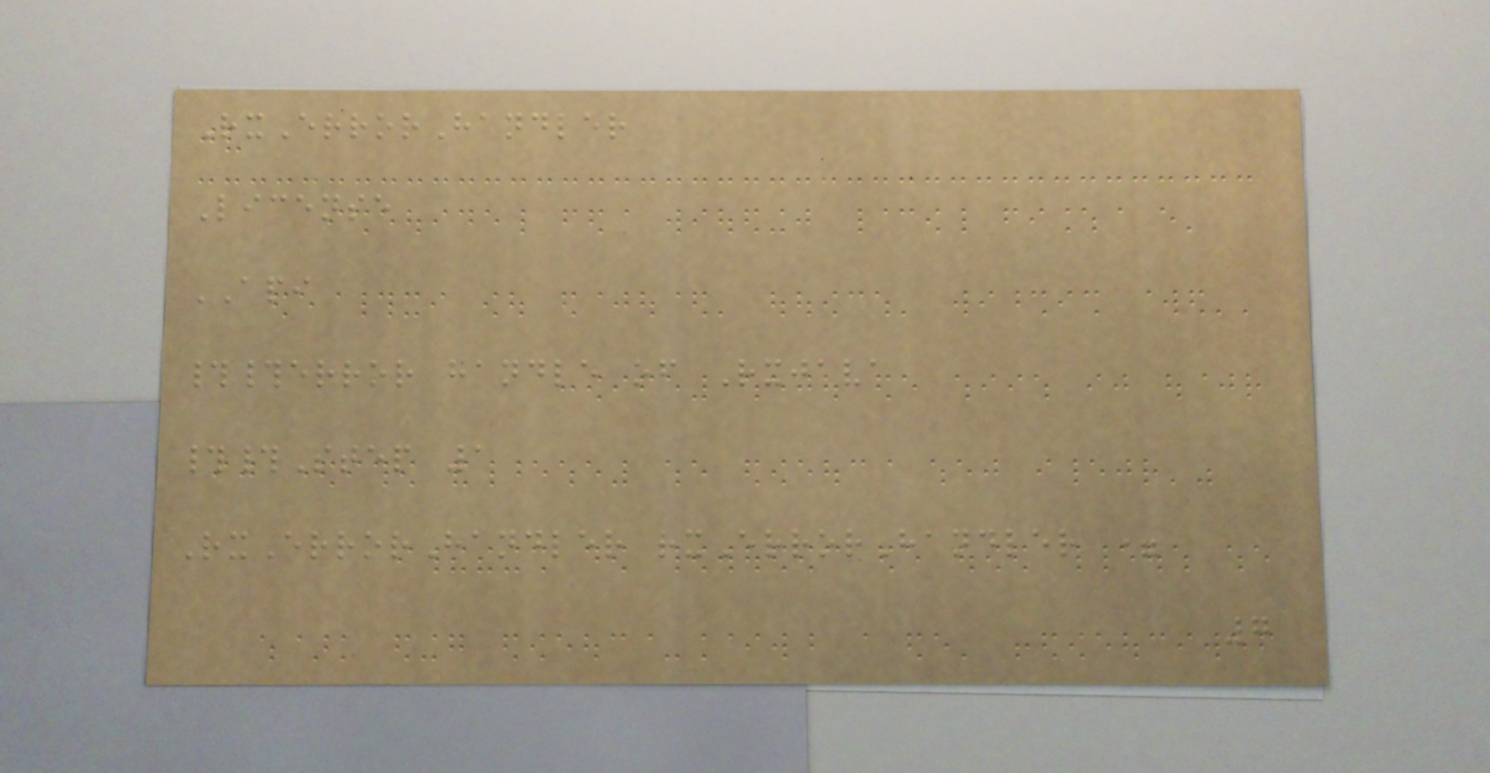RxErrorHandler
License
API
##error handle of Rxjava
##Step 1
RxErrorHandler rxErrorHandler =
7
